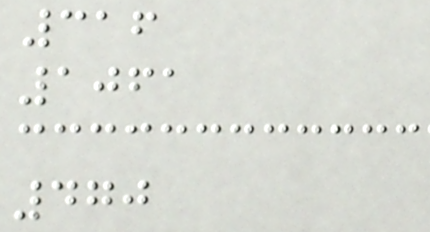316
1061
470
